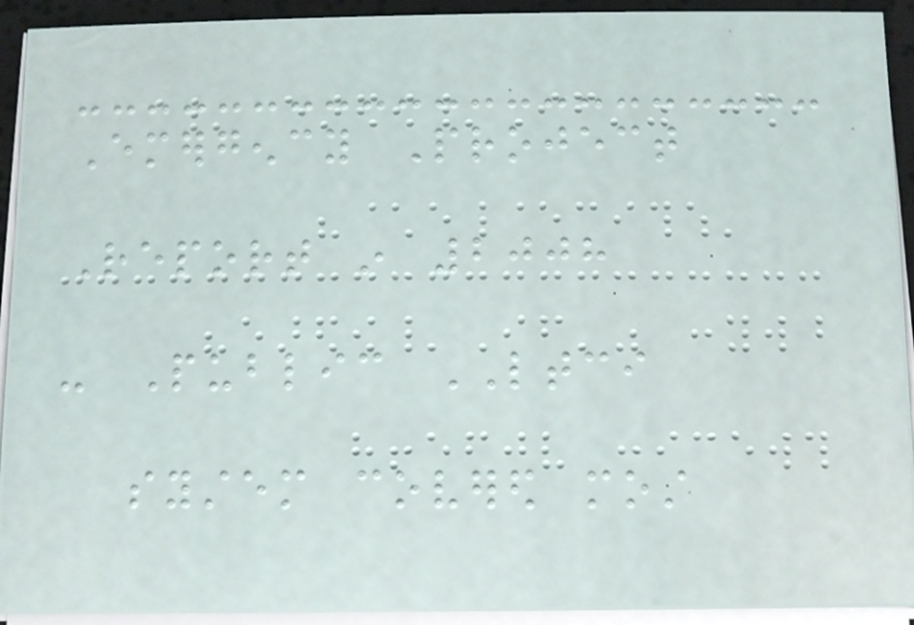Emergency Project
Report in 2008
- Public LTCI
system covered most
